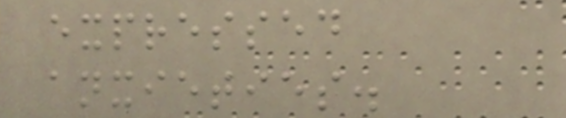expressed
anxieties.
